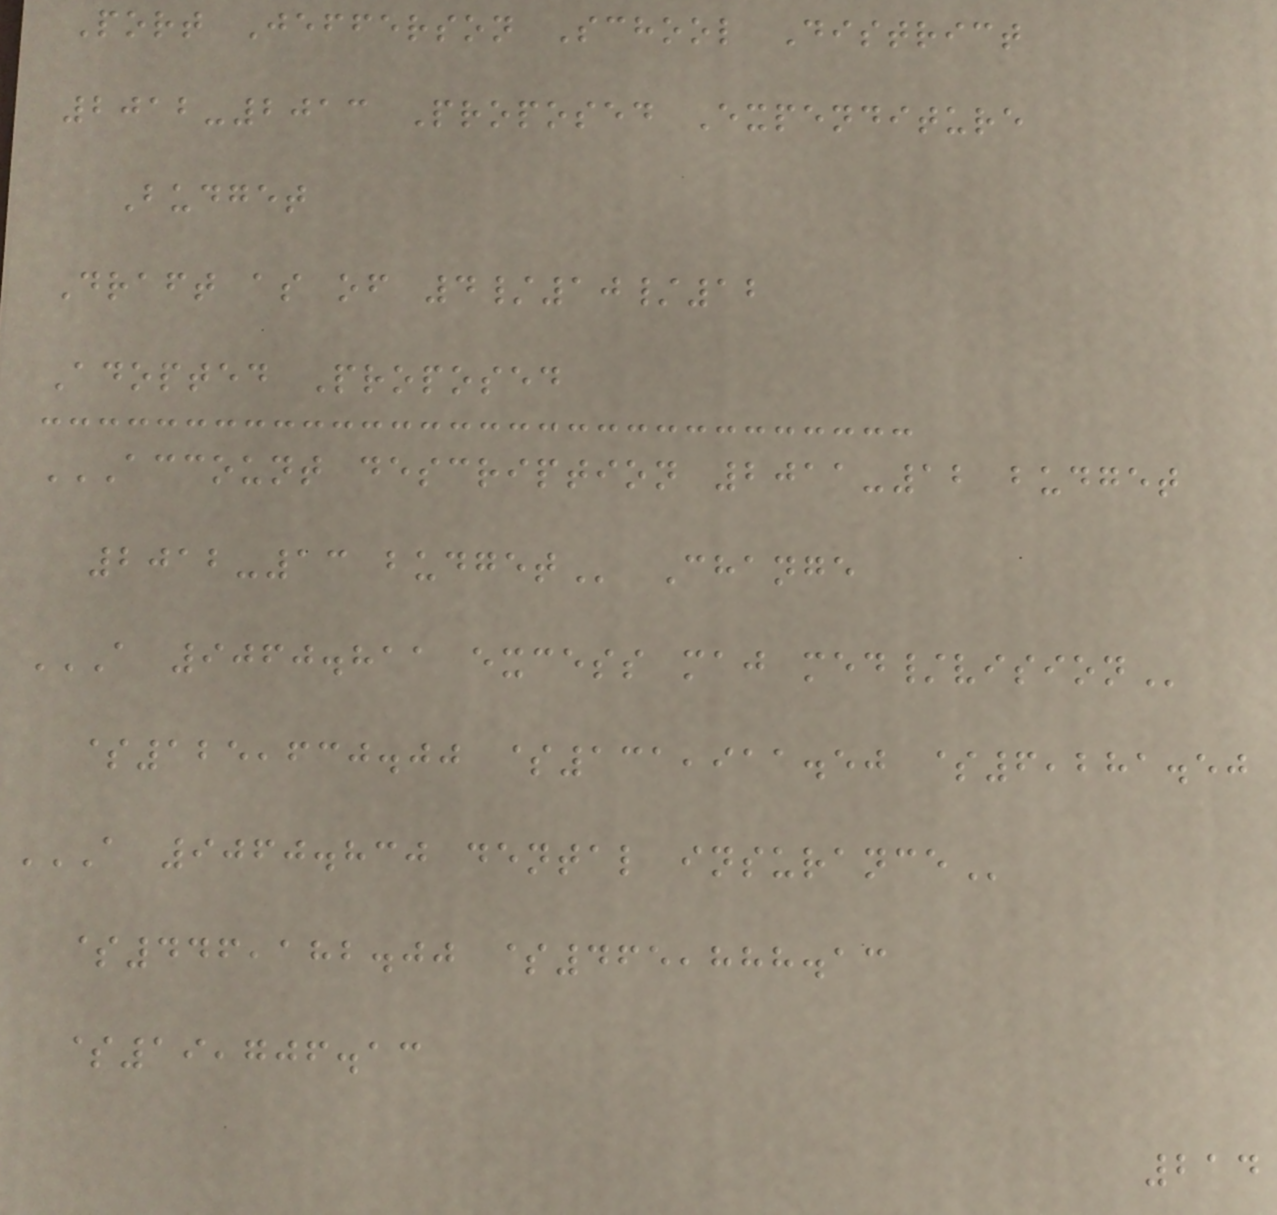Port Jefferson School District
2012-2013 Proposed Expenditure
Budget
Draft as of 4/10/12
Adopted Proposed
ACCOUNT DESCRIPTION 2011-12 BUDGET
2012-13 BUDGET Change
A 9060.811 EXCESS MAJ MED/VISION
$125,630.00 $131,911.50 $6,281.50
A 9060.830 DENTAL INSURANCE
$446,182.00 $465,888.13
$19,706.13
214
